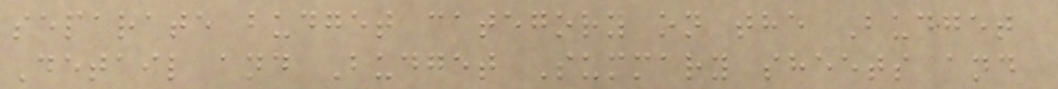separate budget category on the Budget
Detail and Budget Summary sheets and
